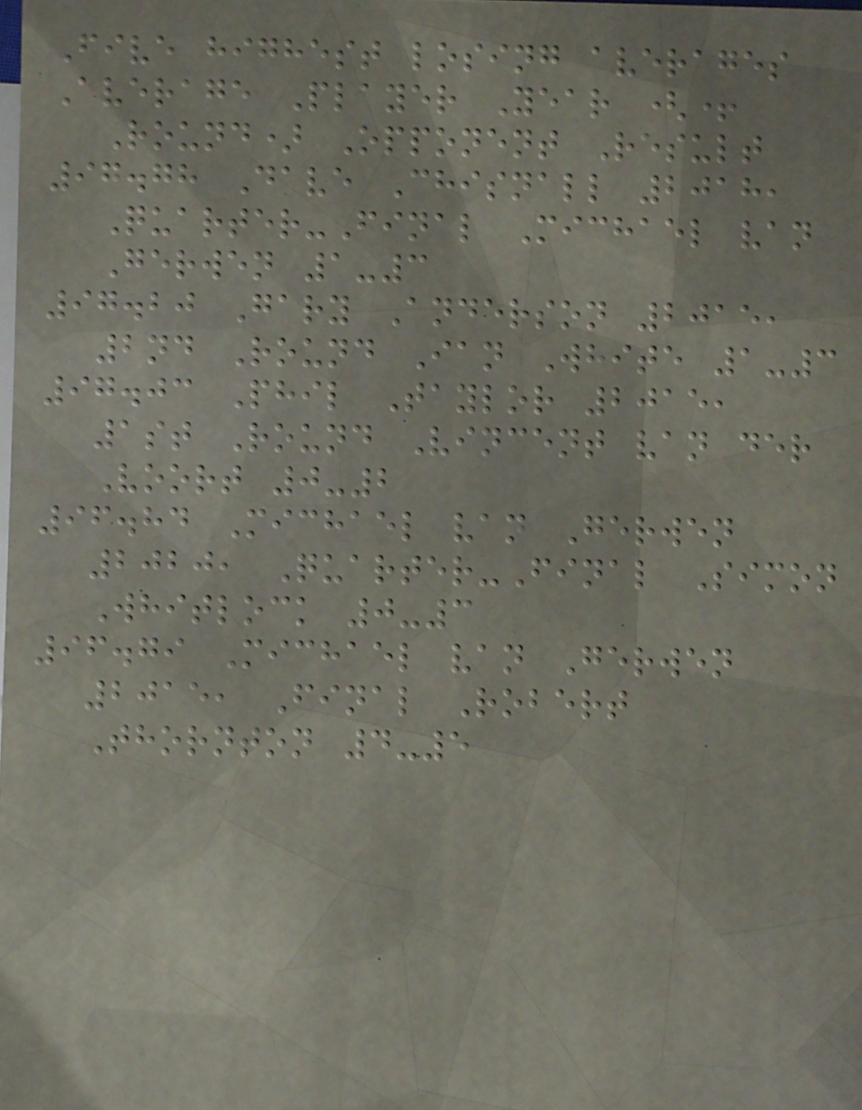Five highest losing averages
Average Player Year (+
Round) Opponent Result
97.78 Dave Chisnall 2018,
Quarter-Final Michael van
Gerwen 1-3
97.20 Gary Anderson 2015,
2nd Round Ian White 1-3
97.03 Phil Taylor 2015,
1st Round Vincent van der
Voort 0-2
96.84 Michael van Gerwen
2020, Quarter-Final Simon
Whitlock 0-3
96.79 Michael van Gerwen
2015, Final Robert
Thornton 4-5
